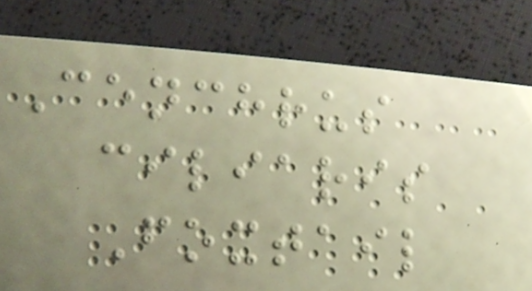Cenchrus
ciliaris
Foxtail
